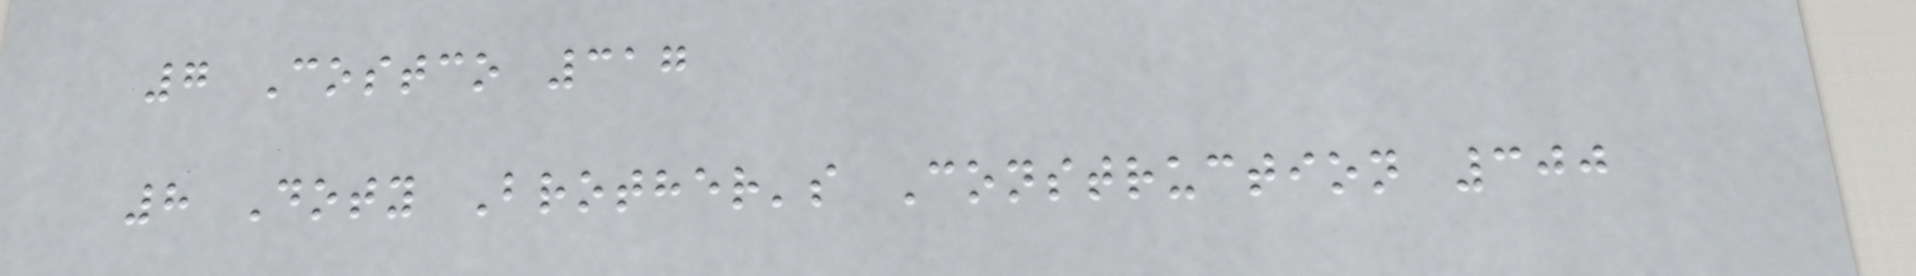7 Costco 317
8 Doty Brother's Construction 300
